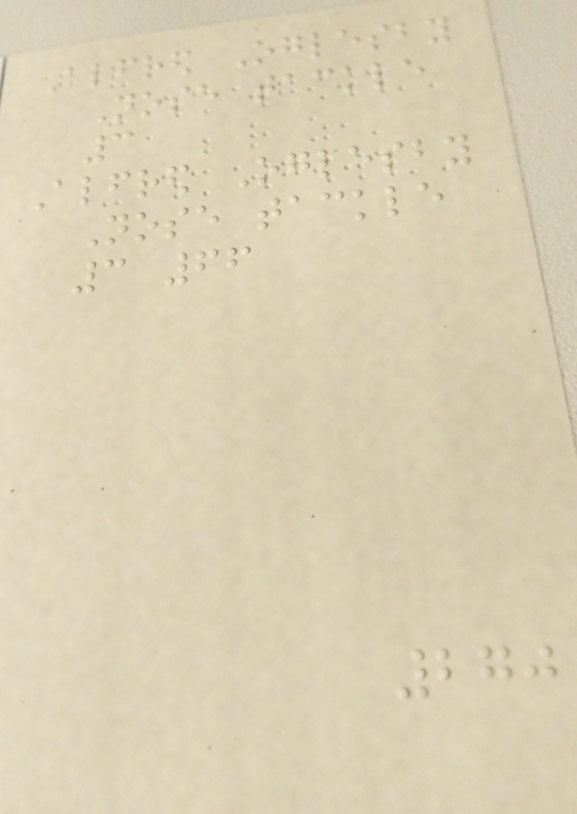Alfred Oglesby
Nose tackle
3
Alfred Oglesby
Nose tackle
3 66
270
